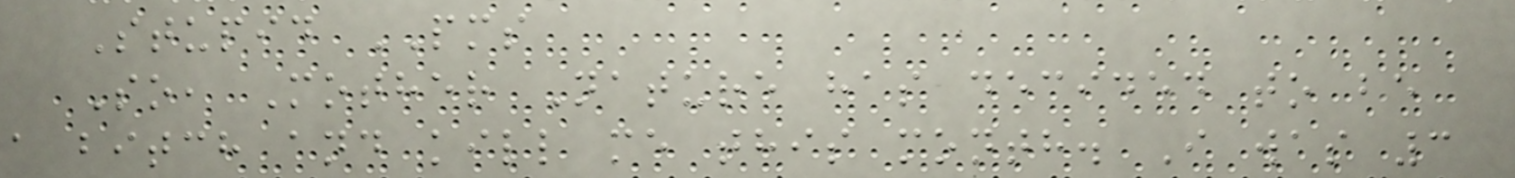Stupid PMS
So, Mother Nature has decided to be
a bitch and kill me this month. I was 3
